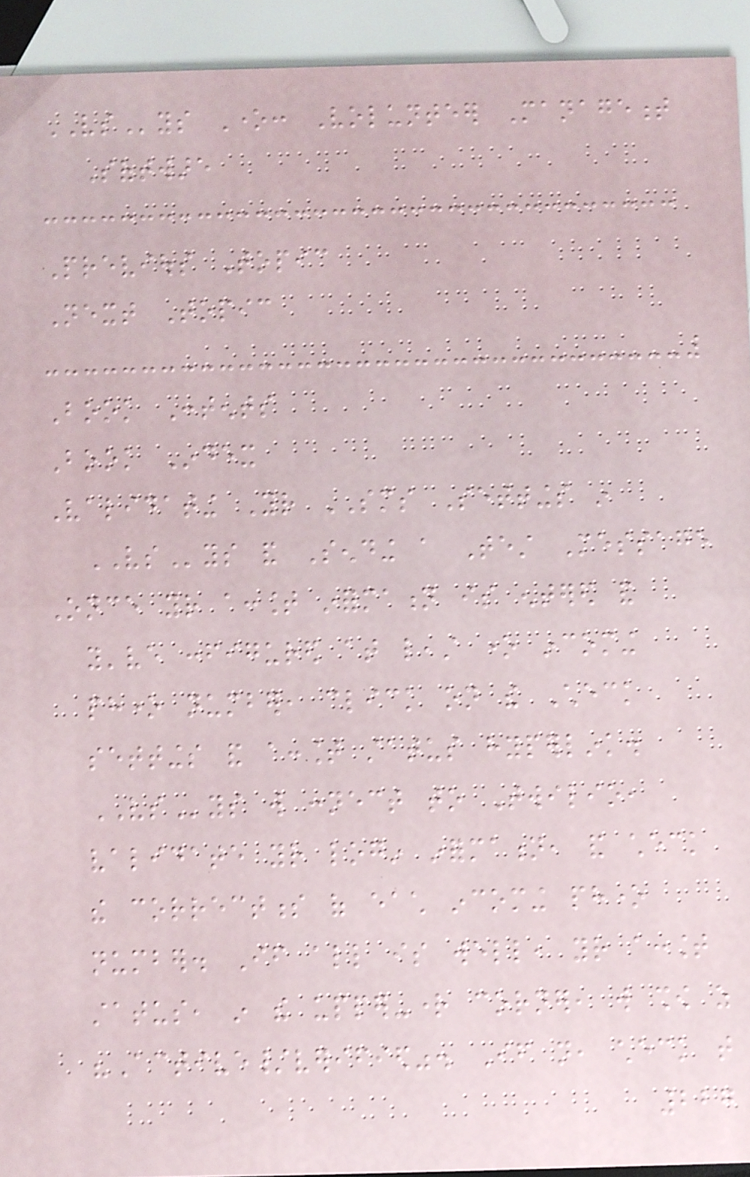VSys One: Volunteer Management
Software
Previous Topic
Next Topic
Book Contents
Book Index
Validating Your SMS Settings in
VSys and Sending a Test Message
Once your account information is entered and
you've configured at least one incoming
phone number, click on the Check
settings and account status hyperlink.
VSys will connect to Twilio,
validate your login information, and check
the correctness of each incoming phone
number. If all is well, your account
status, in the upper-right corner, will show as
"Active/verified". If not, check that
227
